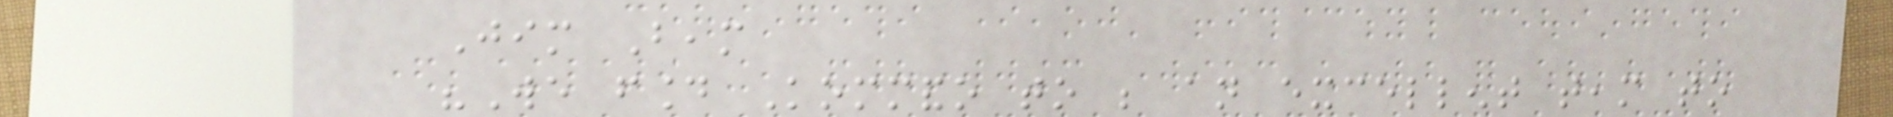Jim Beam
"We found Kommando to be an excellent team to
